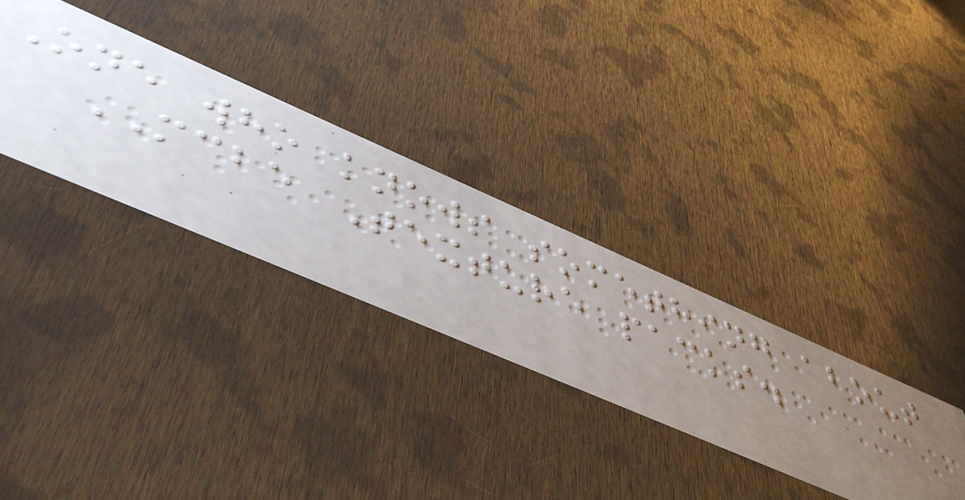One who knows something about
MCBE Texture packs.
